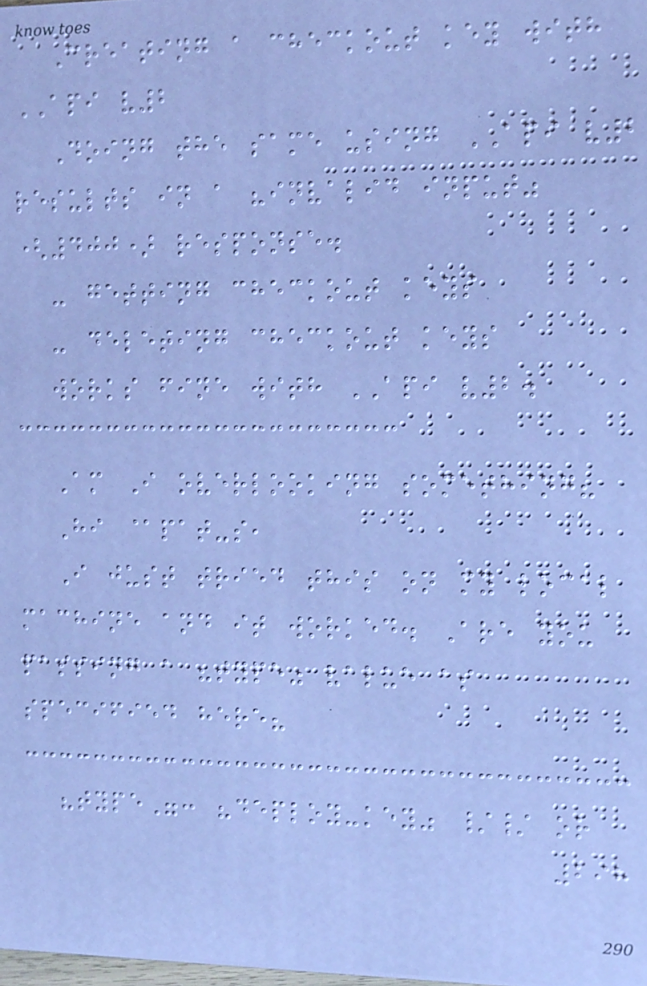Creating a checkout key with
API v2
Doing the same using API v2
results in a "invalid input"
(400) response.
- getting checkout keys
- deleting checkout keys
works fine with API v2.
Am I overlooking something?
Hi @pat-s,
I just tried this on my local
machine and it worked. Are you
passing a "type" value as
specified here?
"type": "deploy-key" // or
298
